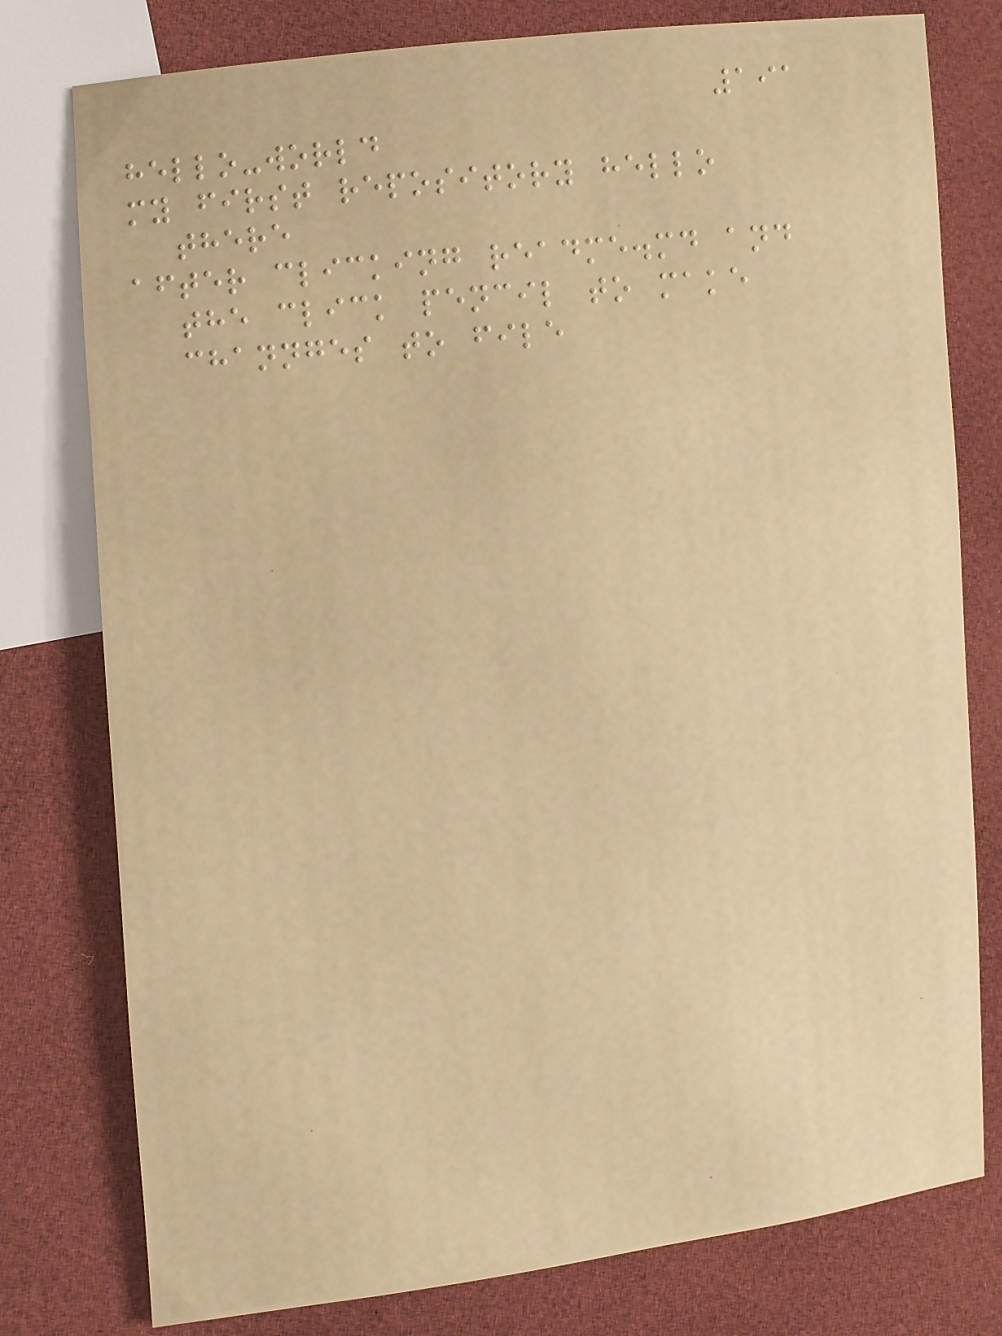191
hello-world
my first repository hello
there
after clicking readme.md and
the click pencil to make
channges to file
